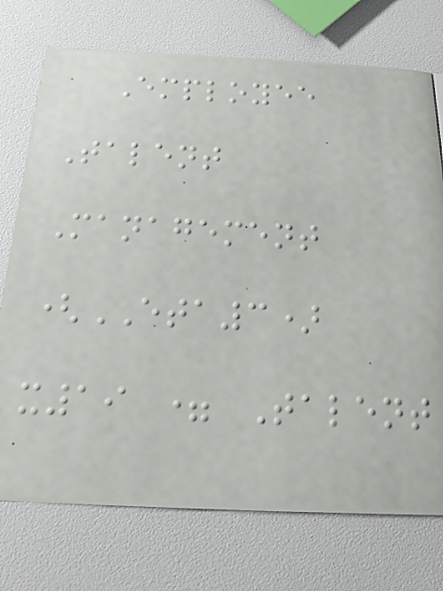Employee
Talent
Management
(ETA3)
x19 = Talent
